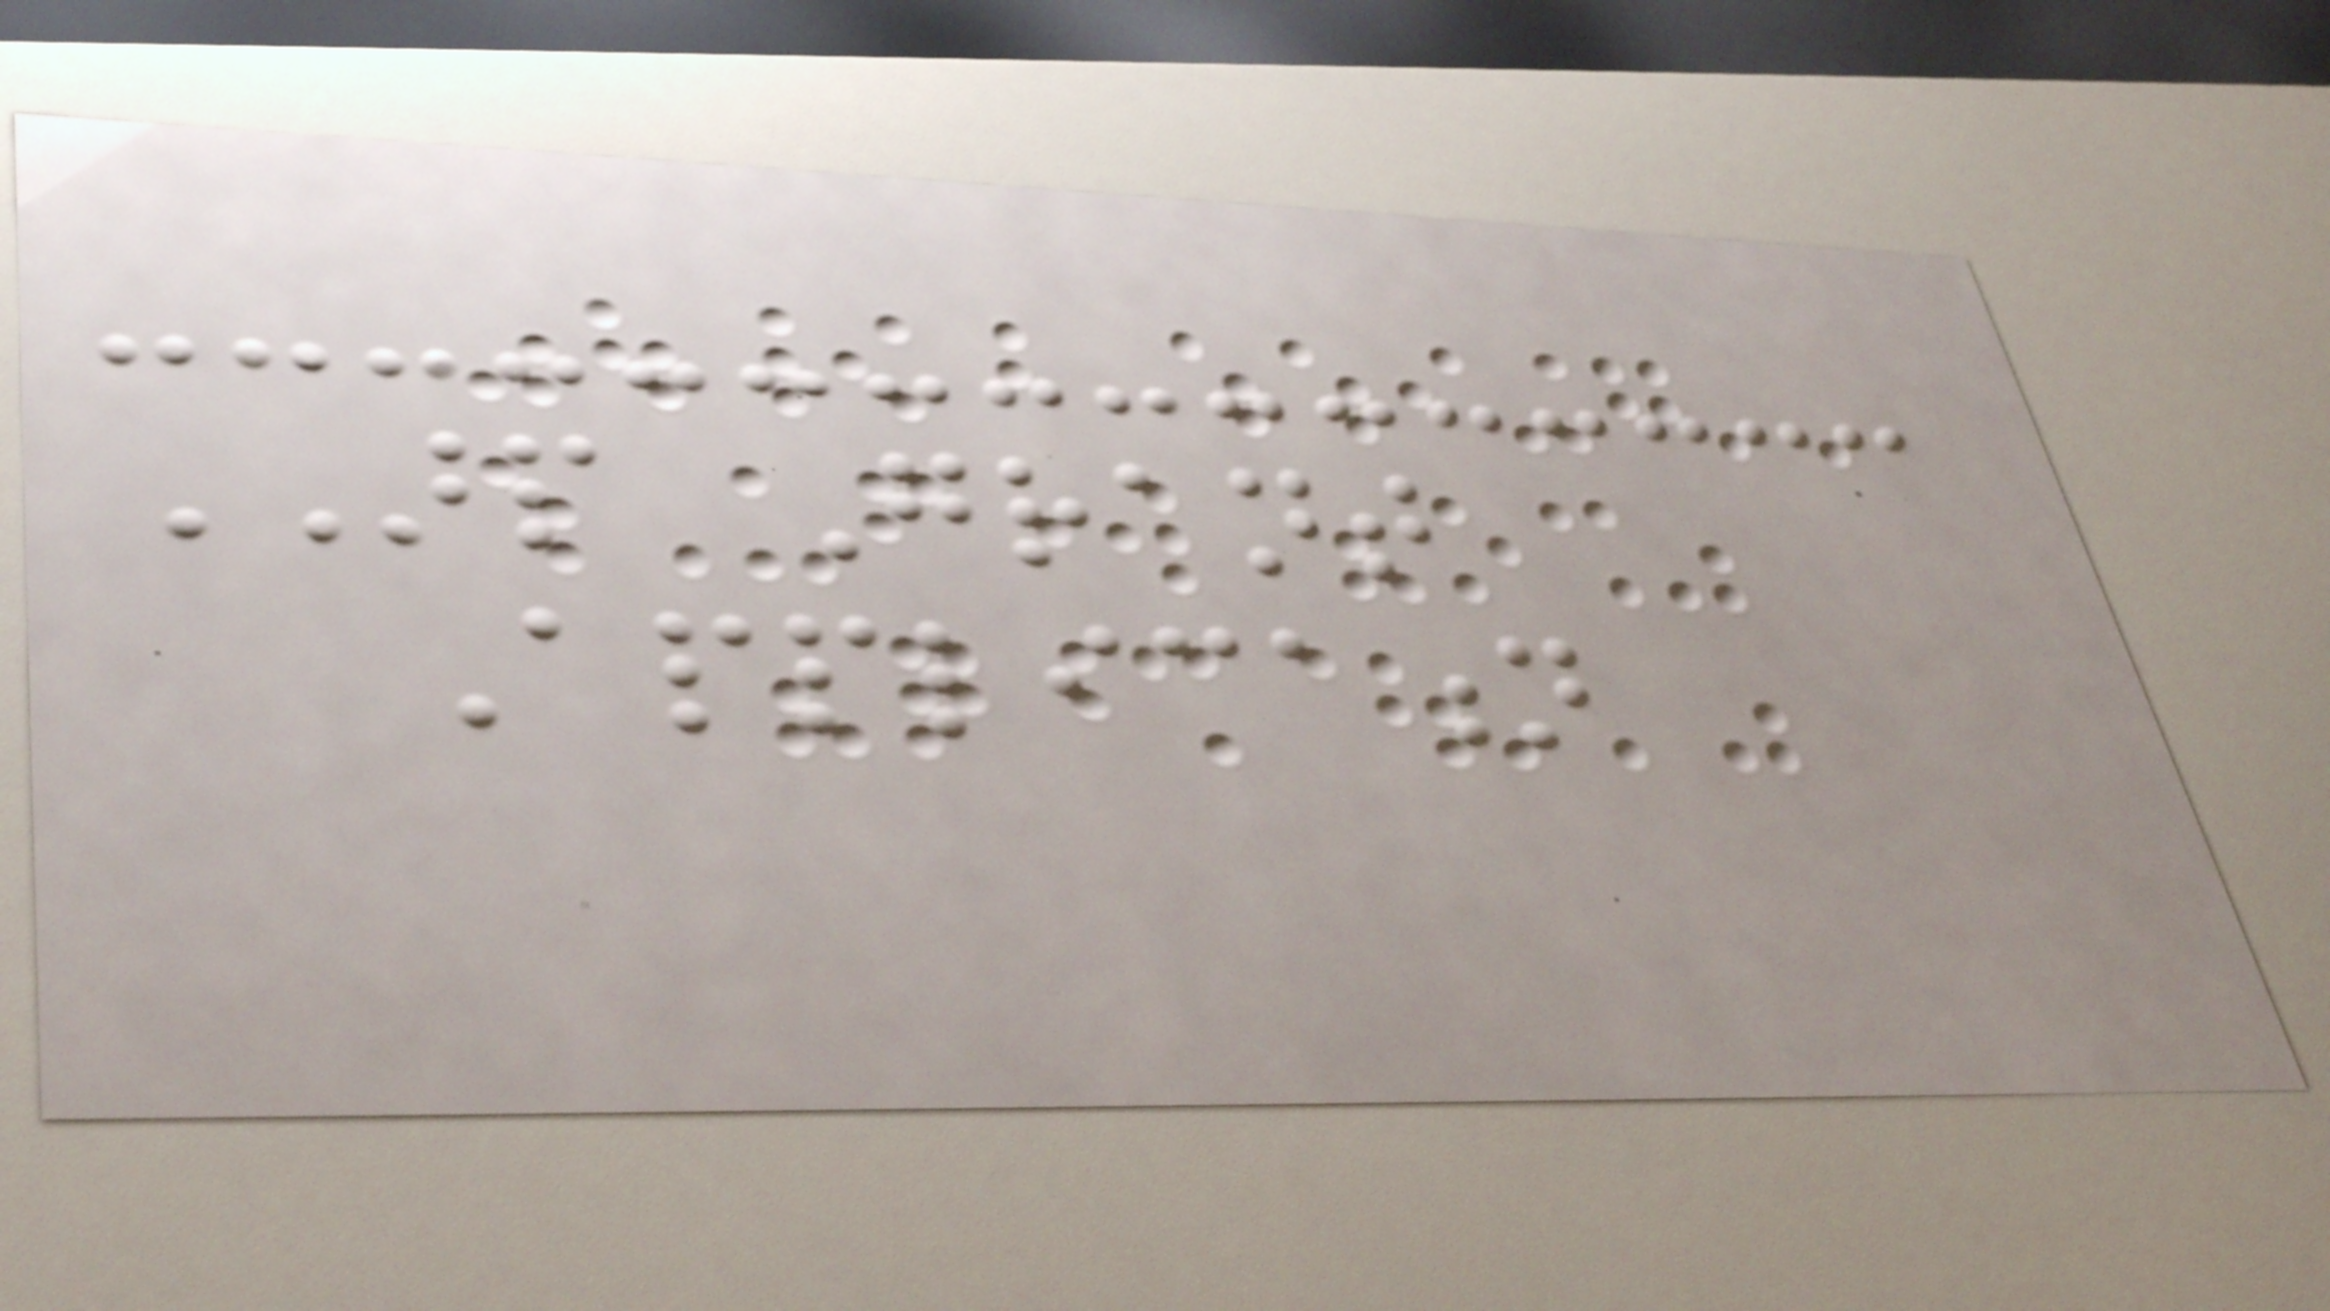ARP Grant
Application
